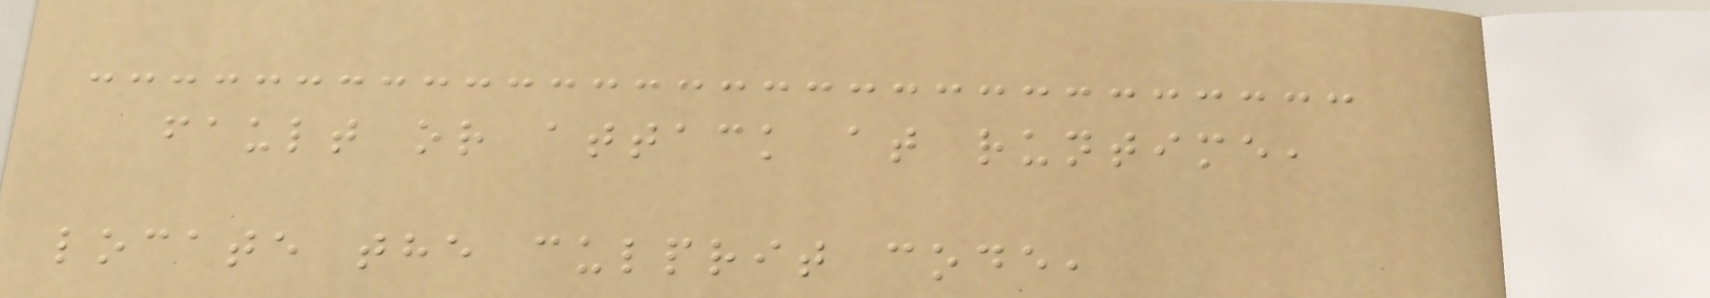fault or attack at runtime,
locate the culprit code,
